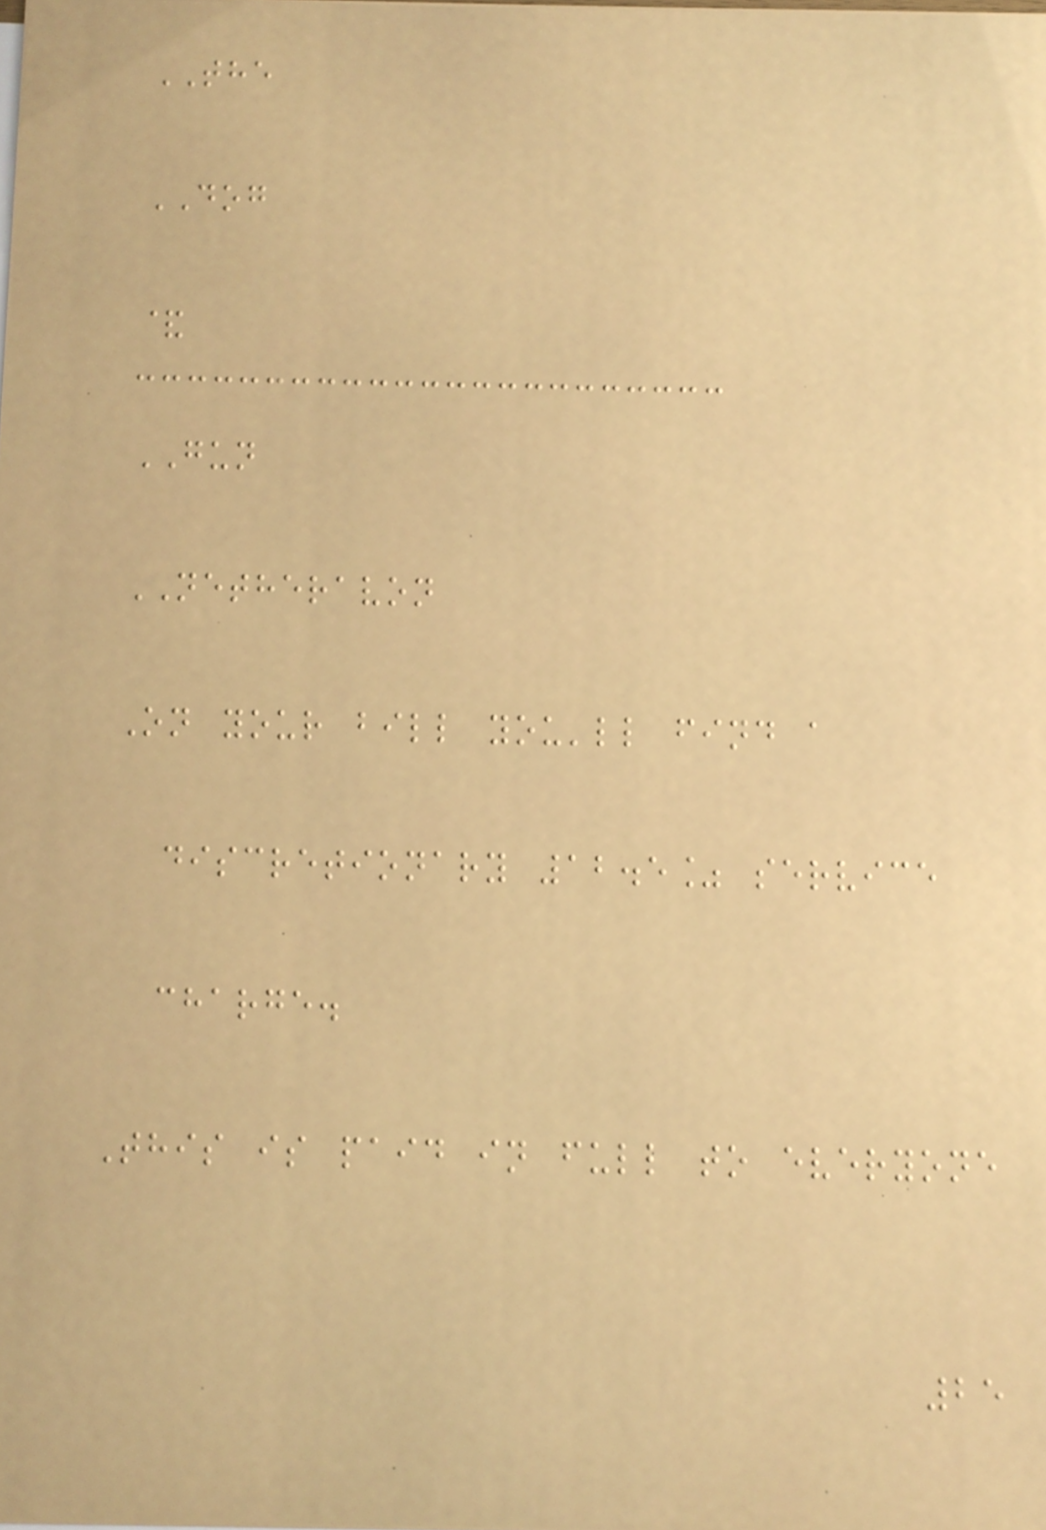THE
DOG
&
GUN
NETHERAVON
On your bill you'll find a
discretionary 12.5% service
charge.
This is paid in full to everyone
25
